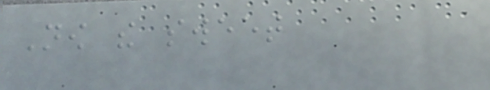Now the sweet
